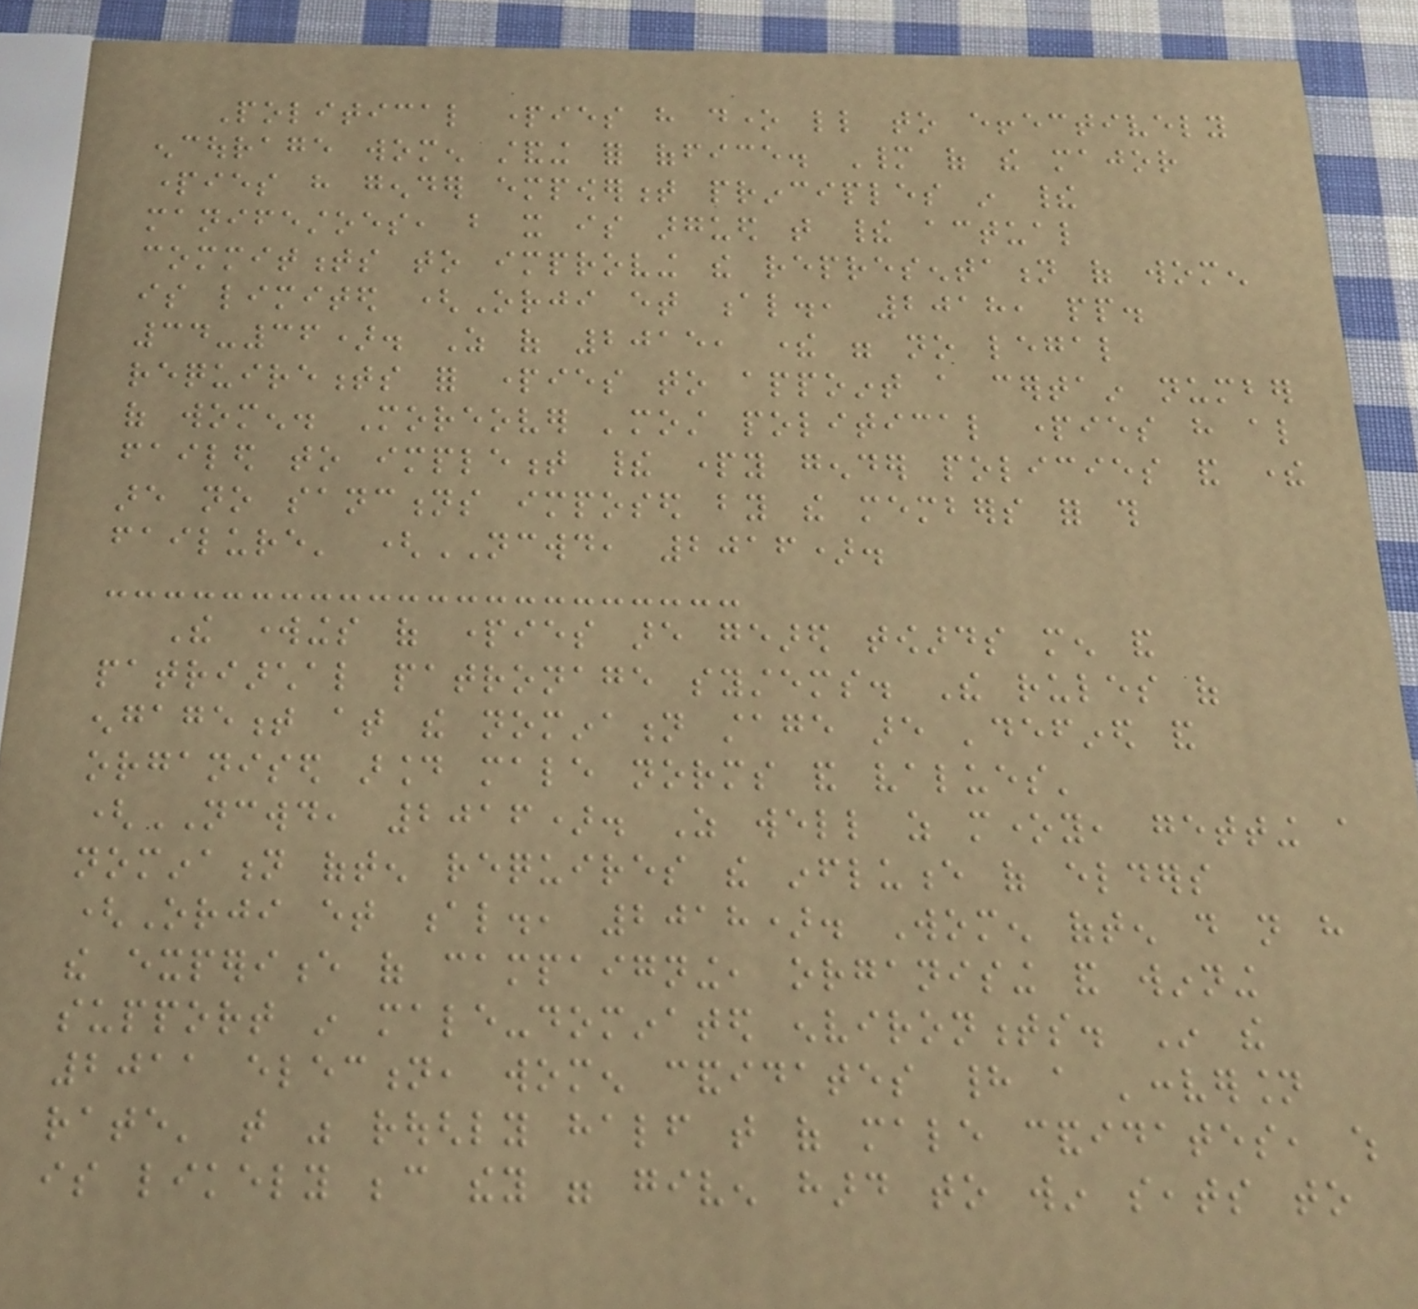Political parties have done little to effectively
encourage women standing for office. Many of the major
parties have gender empowerment principles in their
manifestoes, but it is argued that their actual
commitments to improving the representation of women
is limited (Orji et al., 2018, pp.
34-36). As of 2015, there were no legal
requirements for parties to appoint a certain number
of women. Moreover 'most political parties have also
failed to implement their party gender policies and there
are no sanctions imposed by the members for this
failure' (NCWD, 2016).
The workings of parties are geared towards men and
patriarchal patronage systems. The rules of
engagement at the nomination stage are 'defined and
organised around male norms and values'
(NCWD, 2016). As well as money, getting a
nomination often requires the influence of elders
(Orji et al., 2018). Women often do not have
the experience of campaigning, organising and winning
support in male-dominated environments. In the
2011 election, women candidates had a 'conversion
rate' that was roughly half that of male candidates, which
is likely because they were given hard to win seats to
